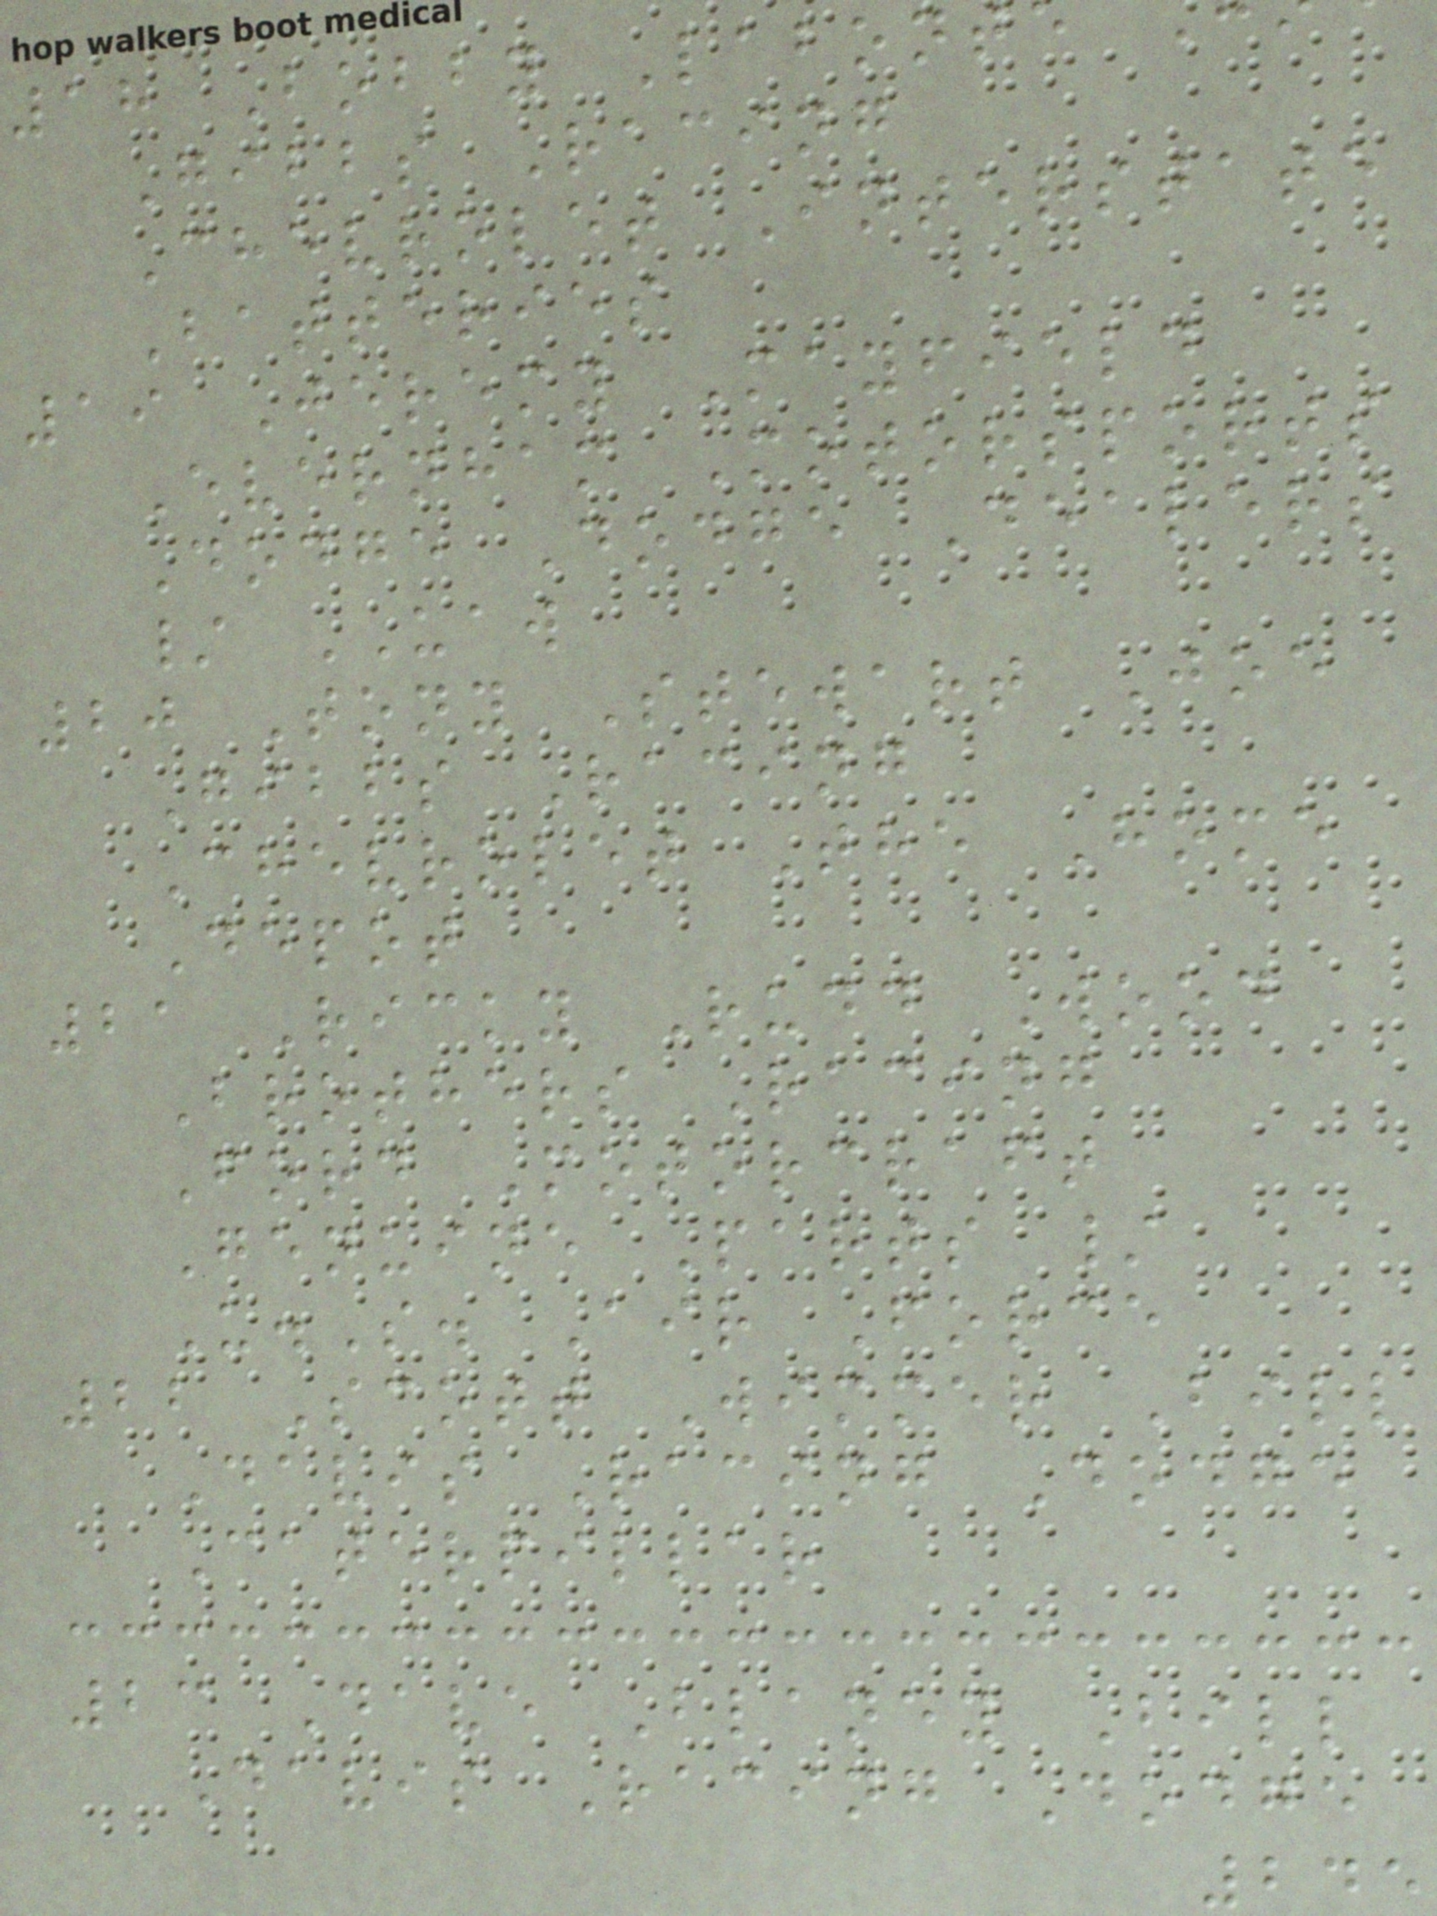18 Bobby Labont
Gibbs Racing
Chevrolet Interstate
Batteries
19 Jeremy Mayfield
Evernham Motorsports
Dodge Dodge Dealers
/ UAW
20 Tony Stewart Joe
Gibbs Racing
Chevrolet The Home
Depot
21 Ricky Rudd Wood
Brothers Racing
Ford Motorcraft
Genuine Parts /
U.S. Air Force
22 Scott Wimmer Bill
Davis Racing Dodge
Caterpillar
23 Dave Blaney Bill
Davis Racing Dodge
245
